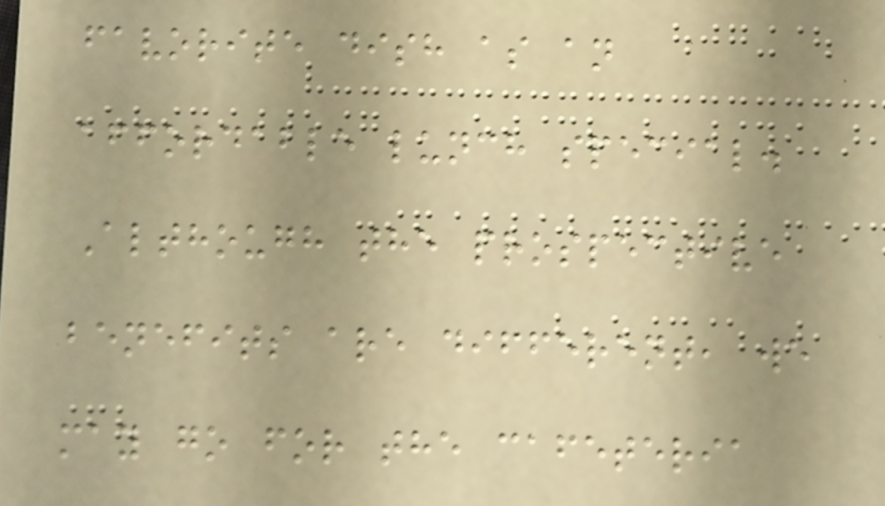favorite dish as an
affordable lunch special.
Although the prospective
benefits are different, we
may go for the cafeteria
